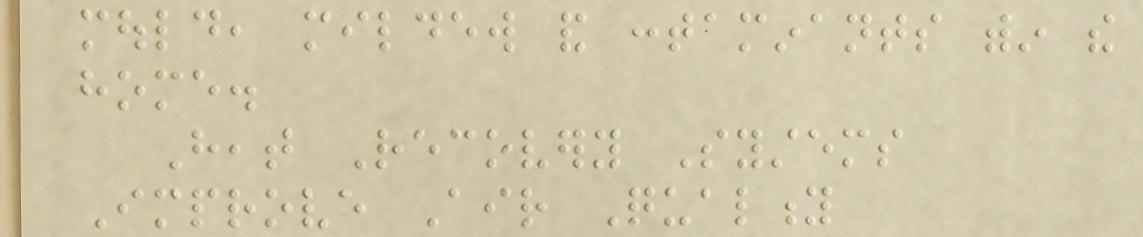mould, mildew and contaminants within the
home.
Heat Recovery Systems
Improve Air Quality
